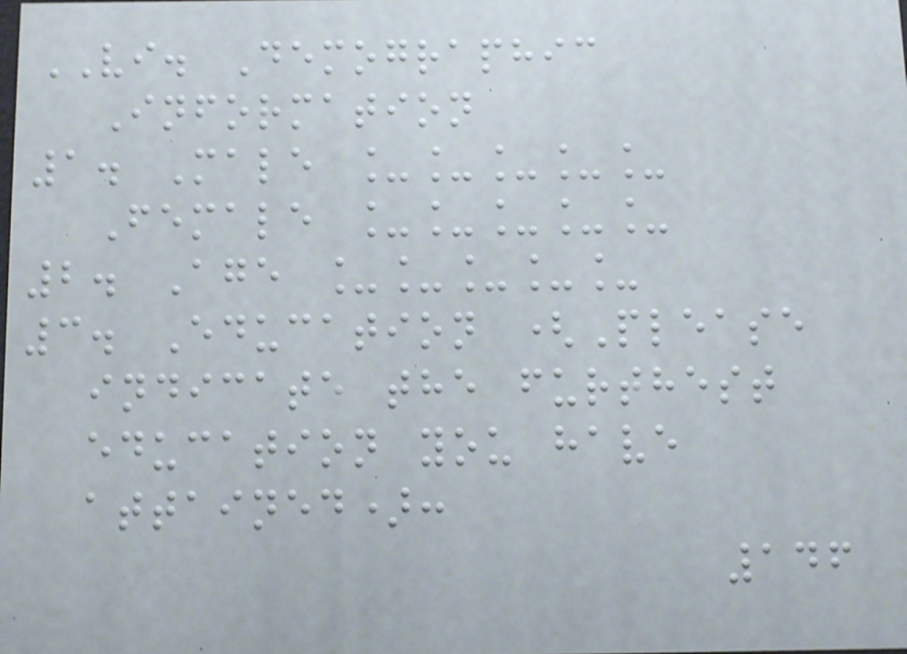VI. Demographic
Information
1. Male _____
Female _____
2. Age _____
3. Education (Please
indicate the furthest
education you have
attained):
146
